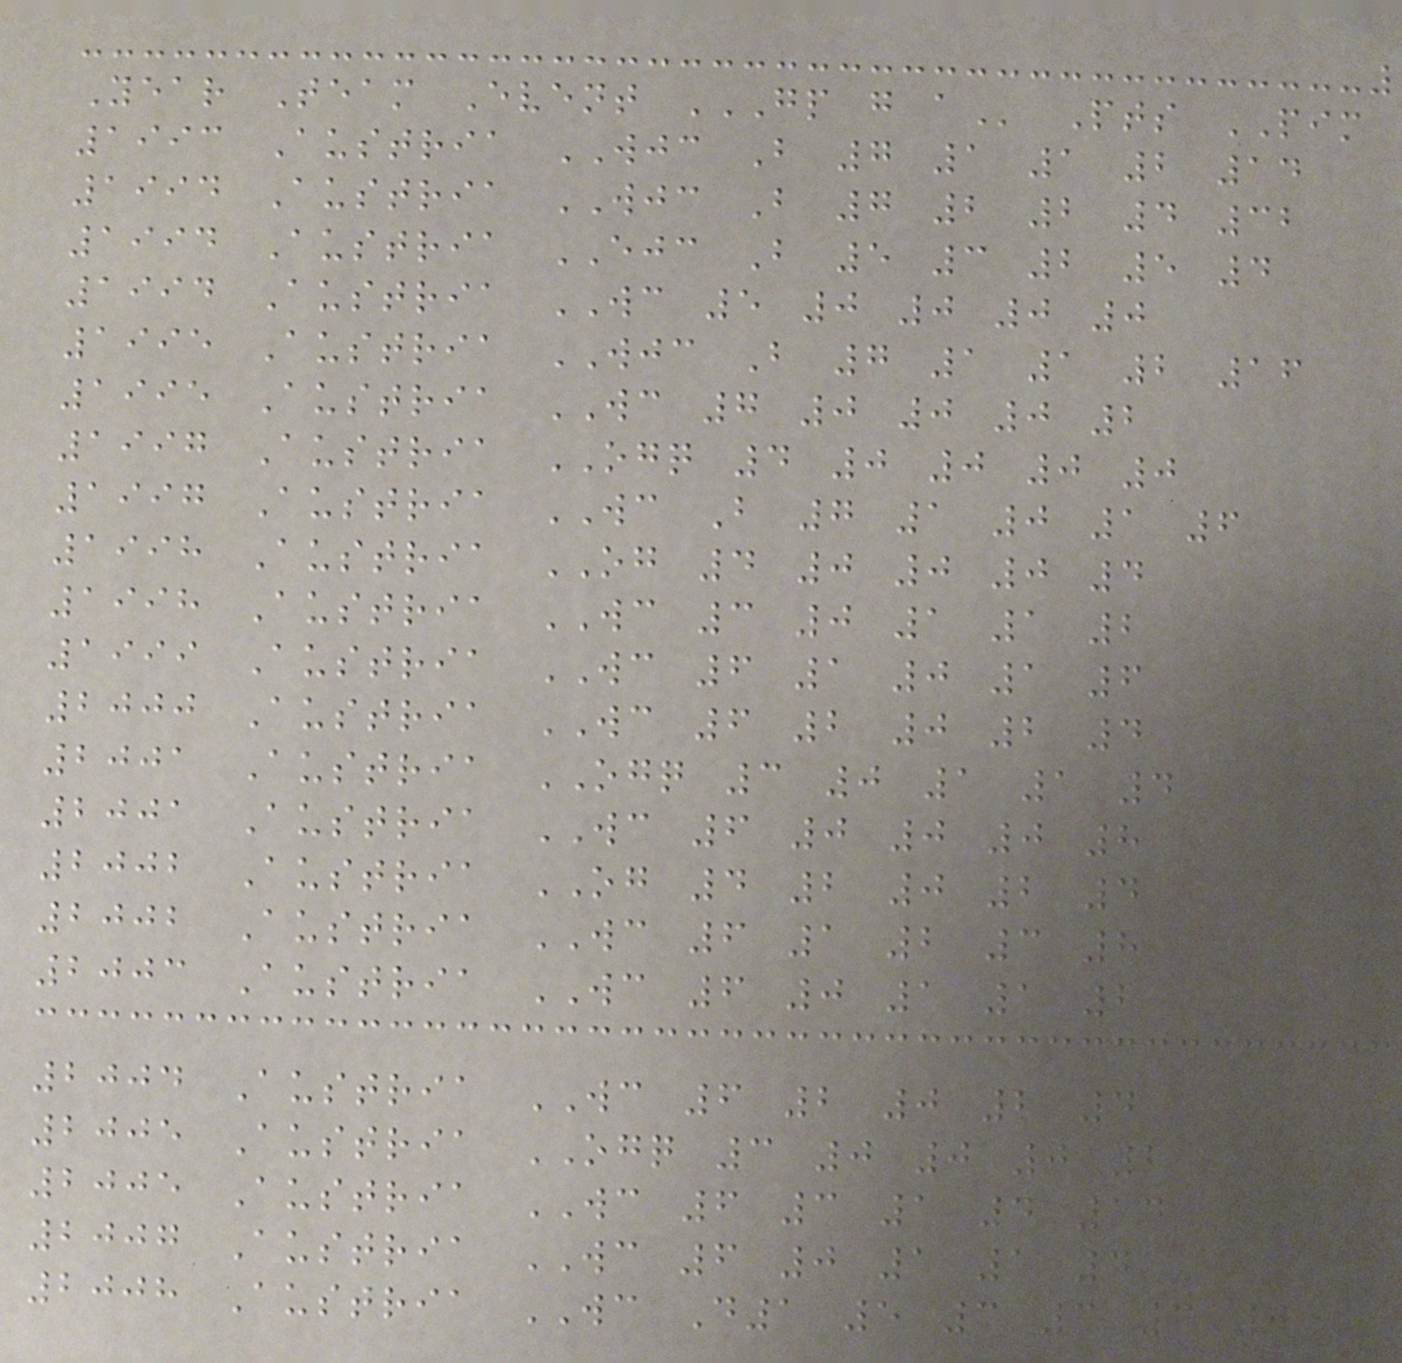Year Team Event GP G A Pts PIM
1993 Austria WJC B 7 1 1 2 14
1994 Austria WJC B 7 2 2 4 32
1994 Austria EJC B 5 3 2 5 4
1994 Austria WC 5 0 0 0 0
1995 Austria WJC B 7 1 1 2 16
1995 Austria WC 7 0 0 0 2
1997 Austria OGQ 4 0 0 0 0
1997 Austria WC B 7 1 0 1 6
1998 Austria OG 4 0 0 0 4
1998 Austria WC 3 0 1 1 2
1999 Austria WC 6 1 0 1 6
2000 Austria WC 6 2 0 2 4
2001 Austria OGQ 3 0 1 1 4
2001 Austria WC 6 0 0 0 8
2002 Austria OG 4 2 0 2 4
2002 Austria WC 6 1 2 3 8
2003 Austria WC 6 0 1 1 2
2004 Austria WC 6 2 0 2 4
2005 Austria OGQ 3 0 0 0 2
2005 Austria WC 6 3 1 4 14
2007 Austria WC 6 0 1 1 4
2008 Austria WC D1 5 3 3 6 0
